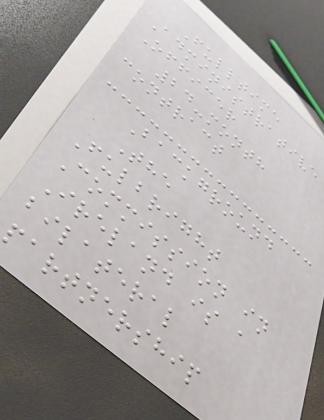Fulltime
Administrative
Officer
24-month
contract
Background
The
Fulbright
Commission in
Ireland is a
bilateral
partnership
